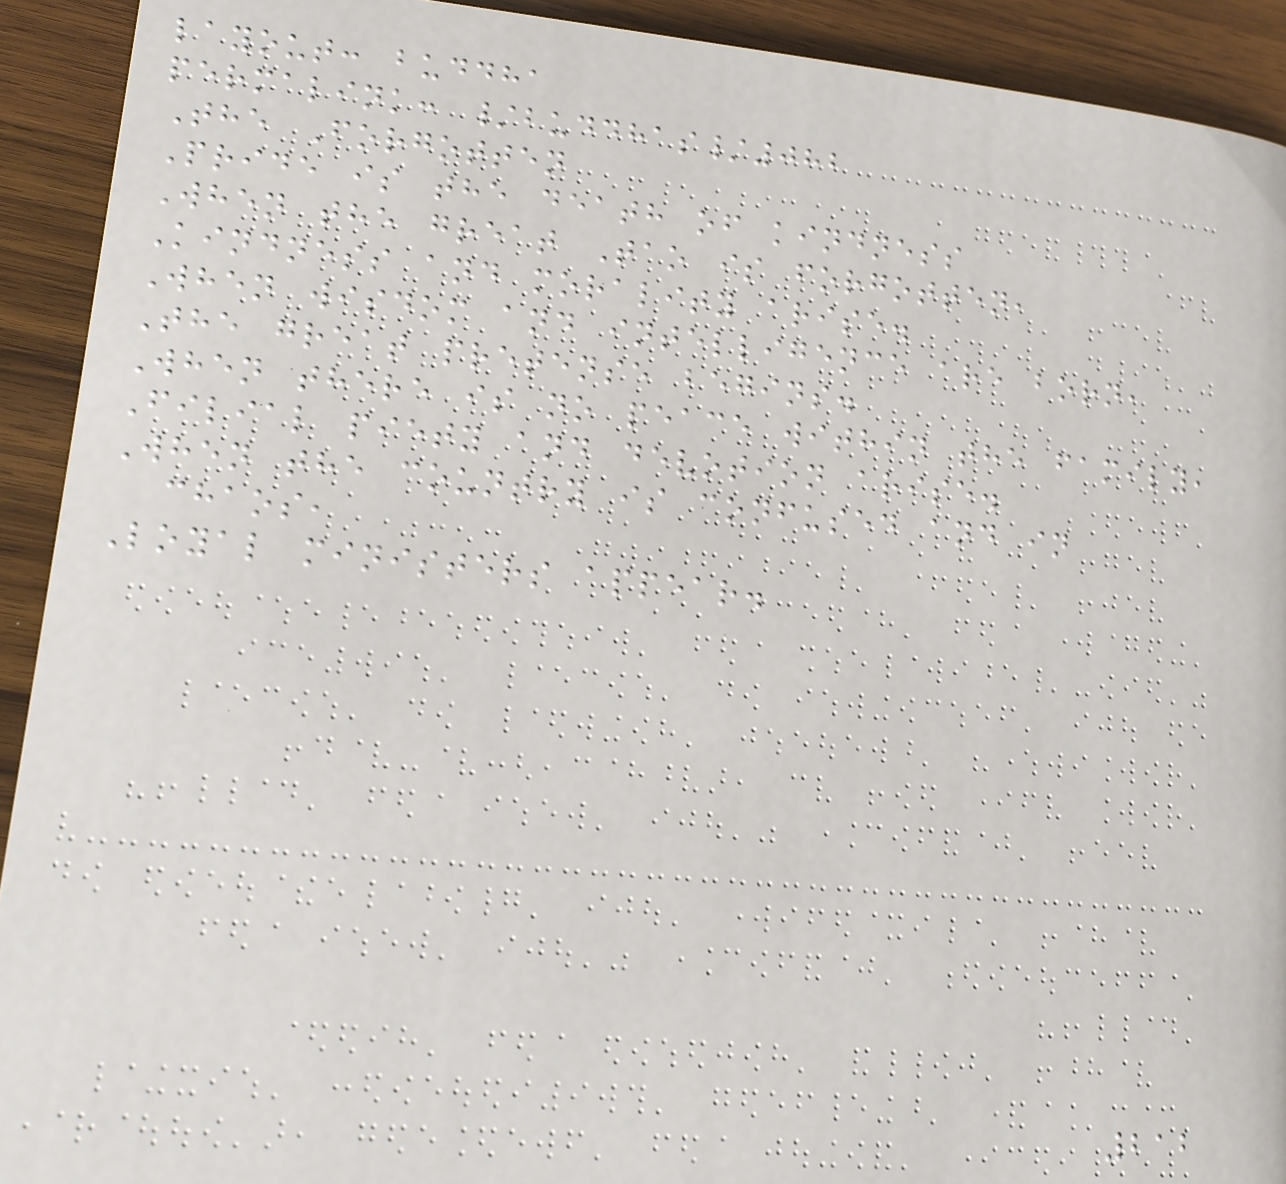layout: buddha
permalink: /buddhas/082
The Forgotten
Pride is the death of kindness
When the great Tao is forgotten,
Kindness and morality arise.
When wisdom and intelligence are born,
The great pretense begins.
When there is no peace within the family,
Filial piety and devotion arise.
When the country is confused and in
chaos,
Loyal ministers appear.
212
